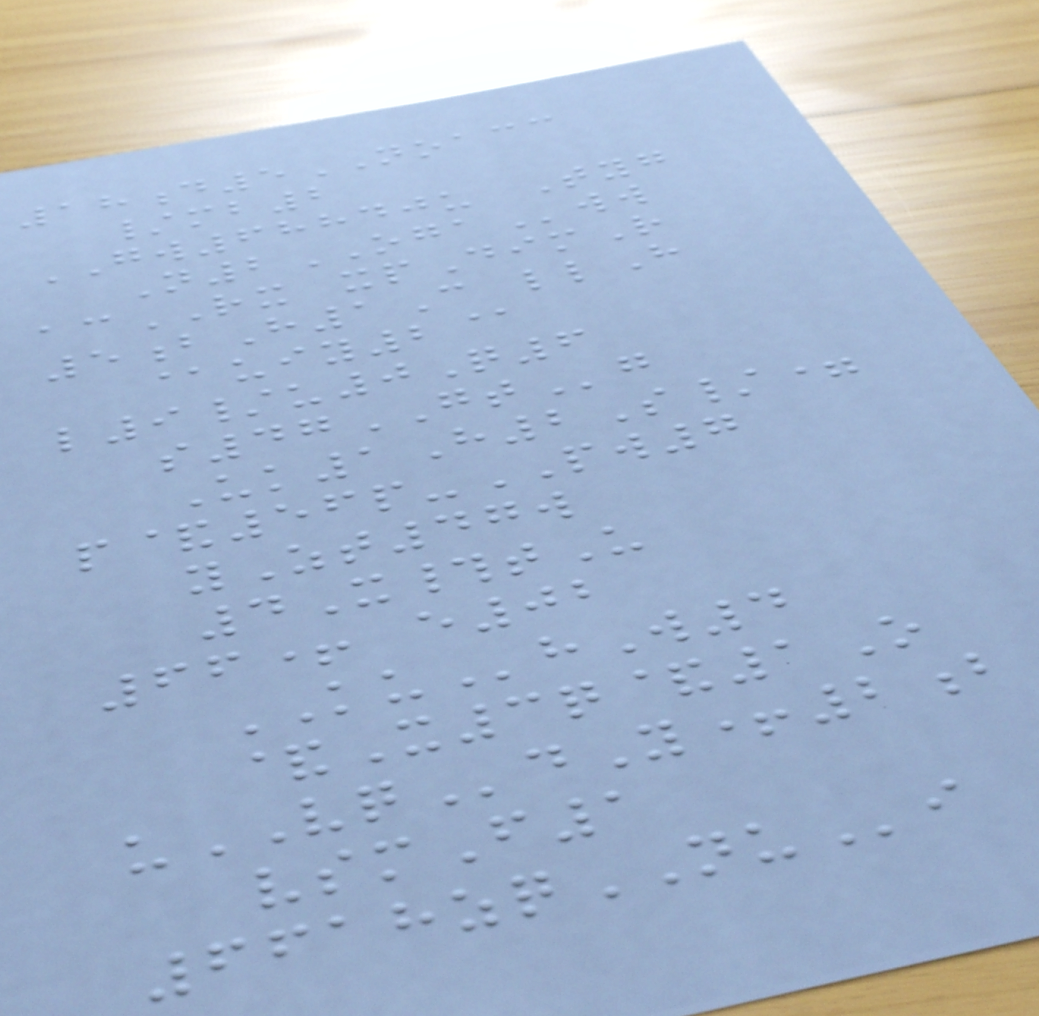18d5NOACC
/mb2
GW68840u Tyg
N2OGAww
acRX xpDimR
5bH1C llH
@uiy2@
l9/u0Q6
s47GTg
Uk1H2S/=
p&56p-PW7
yZt47w
4X#tU
66+ e02
KUhW4
&X3q&1O
uVQdY+2b
vsmF1
6618zqNUi
